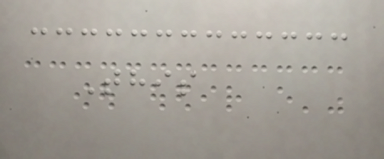This
